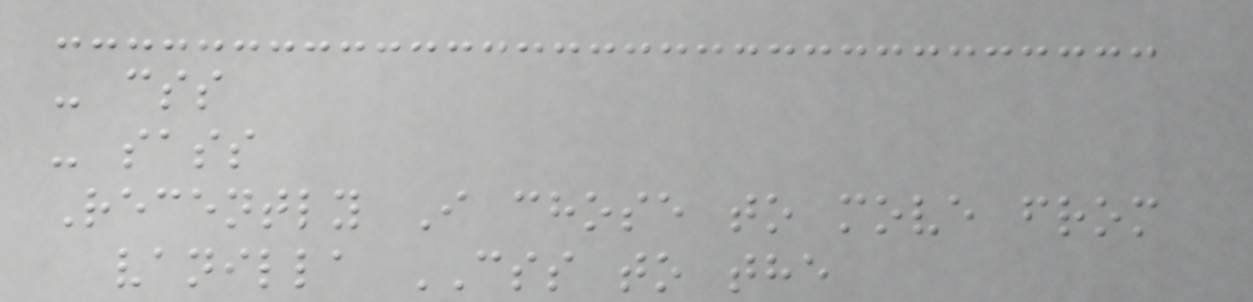- css
- sass
Recently I chose to move from
vanilla CSS to the
